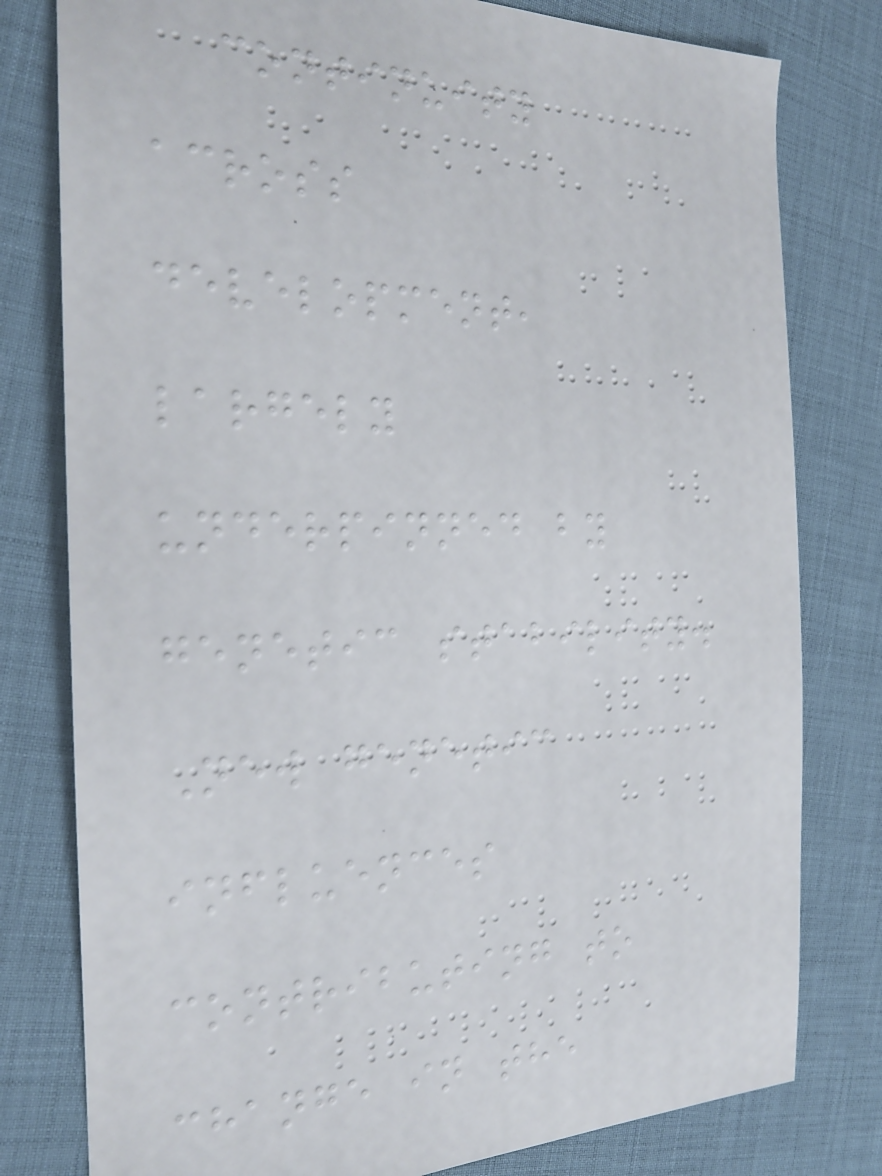continuity
across
development,
largely
underpinned by
genetic stability.
New genetic
influences
contributing to
change in the
